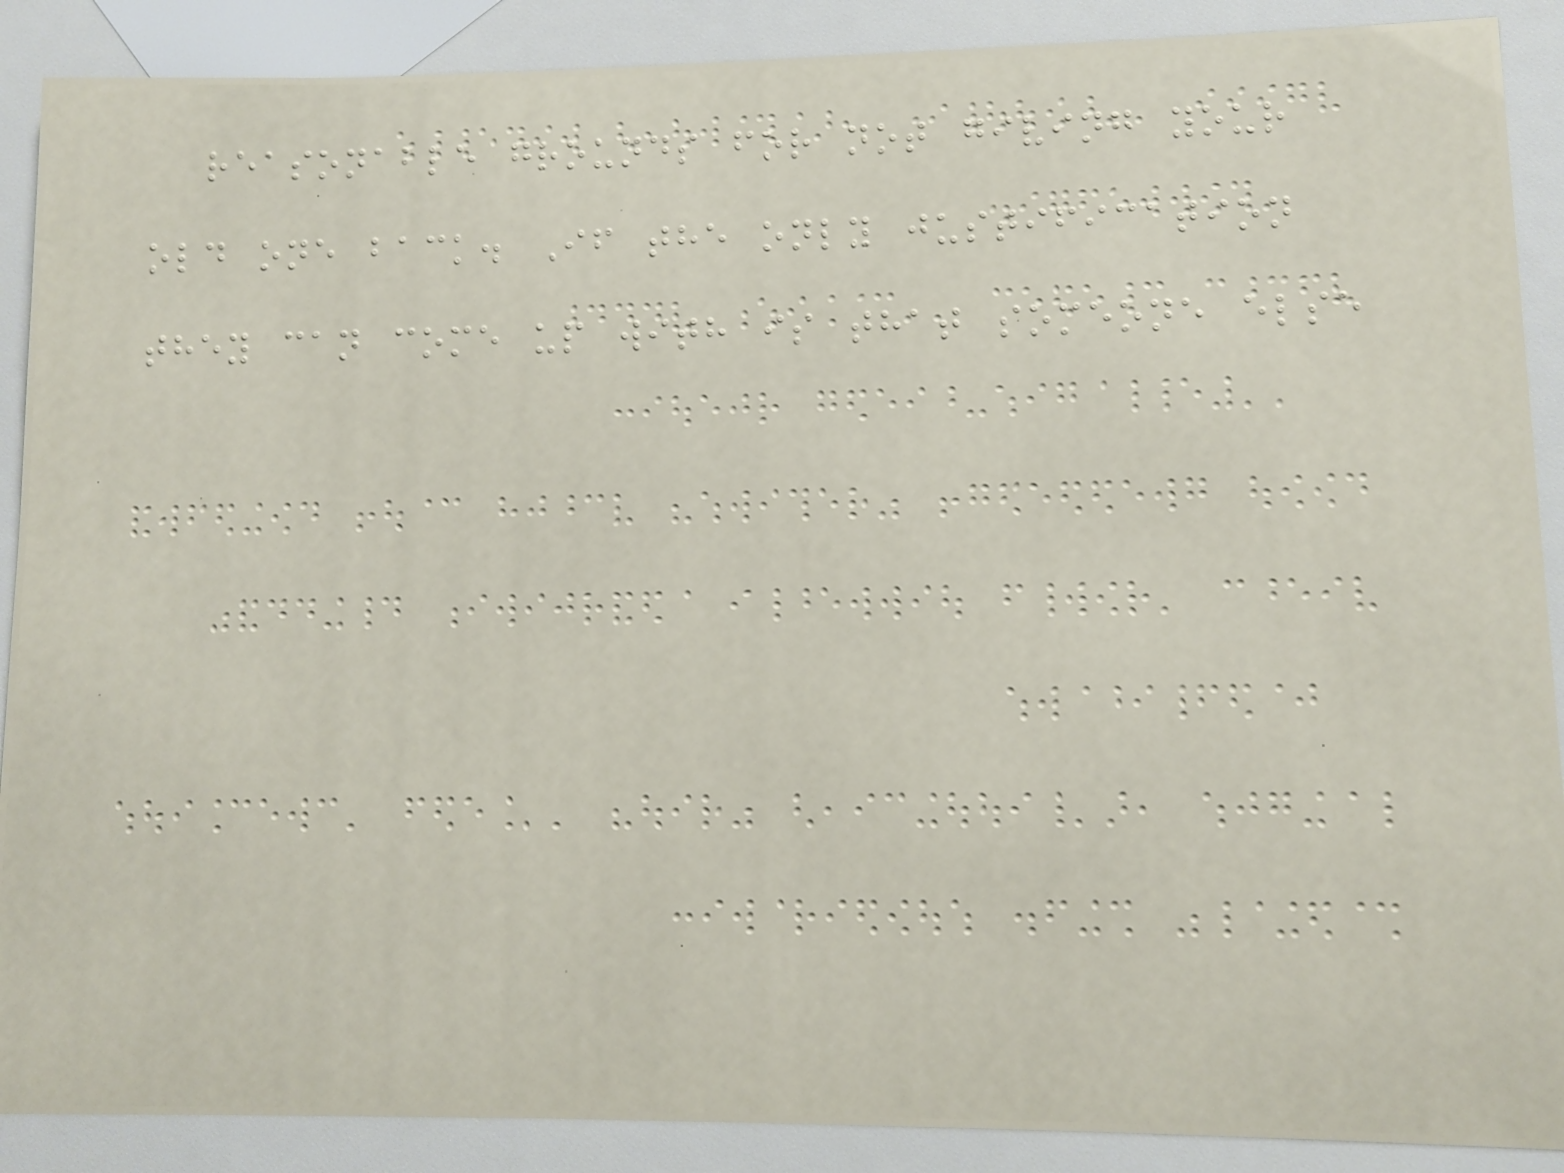reasonable grounds for not giving your
old one back. If the only justification
they can come up with is that someone else
